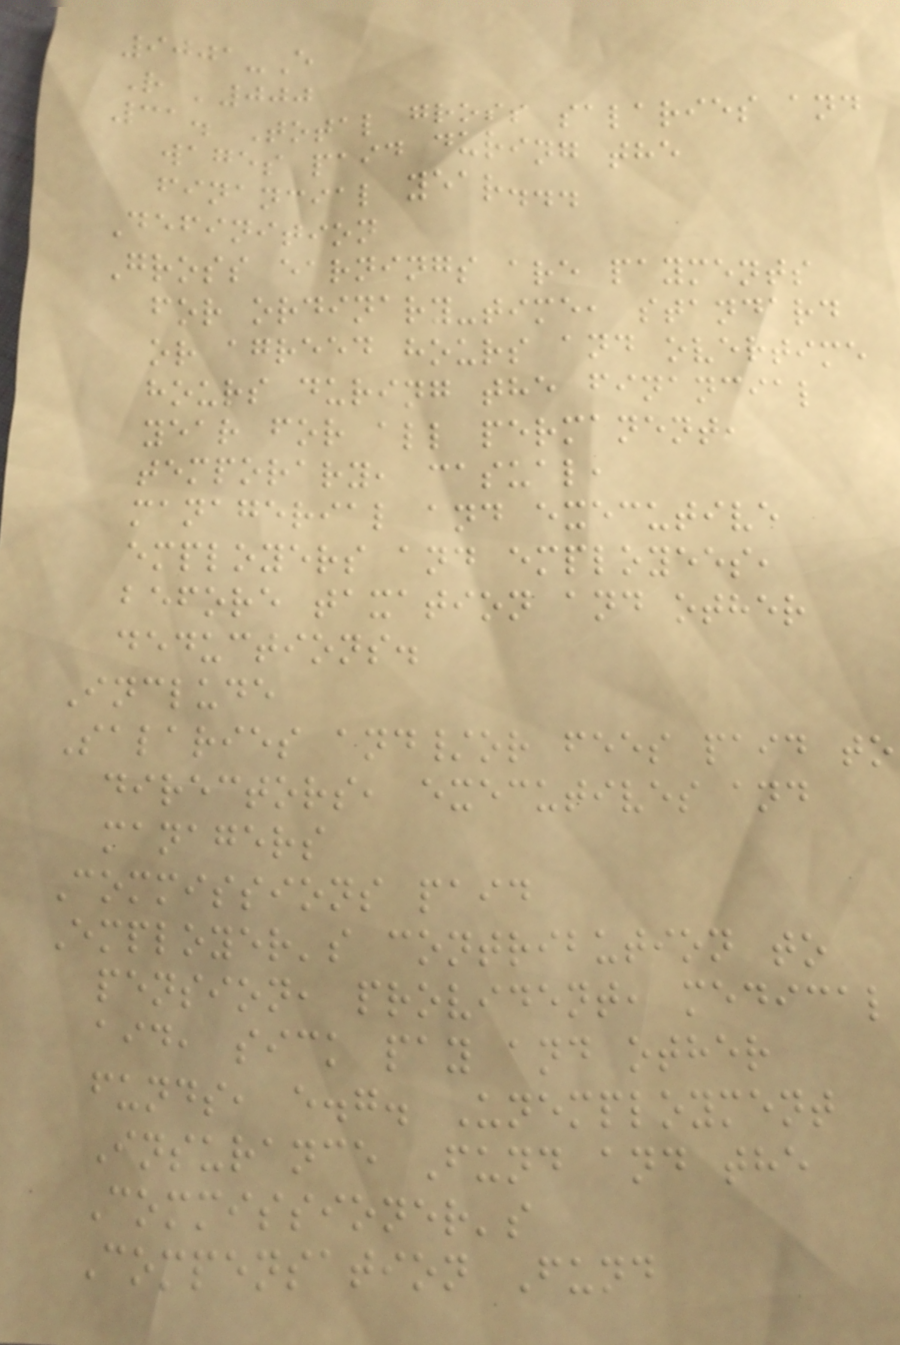9001-E
R '000
31. Total gross salaries and
wages paid during the
financial year...
Definition
Gross earnings are payments
for ordinary-time, standard
or agreed hours and overtime
hours during the financial
year for all permanent,
temporary, casual,
managerial and executive
employers and employees,
before taxation and other
deductions.
Include
Salaries and/or fees paid to
directors, executives and
managers
Commissions paid
Employer's contribution to
pension, provident, medical
aid, sick pay and other
funds, e.g. Unemployment
Insurance Fund and the
Commissioner's
Compensation Fund
